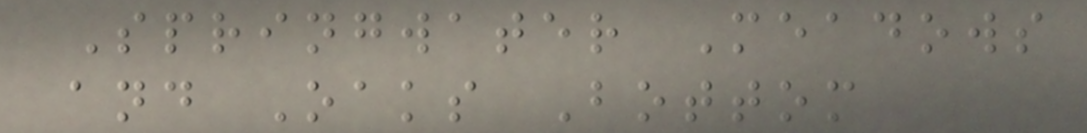Springwater Meadows
and Oaks Bottom
